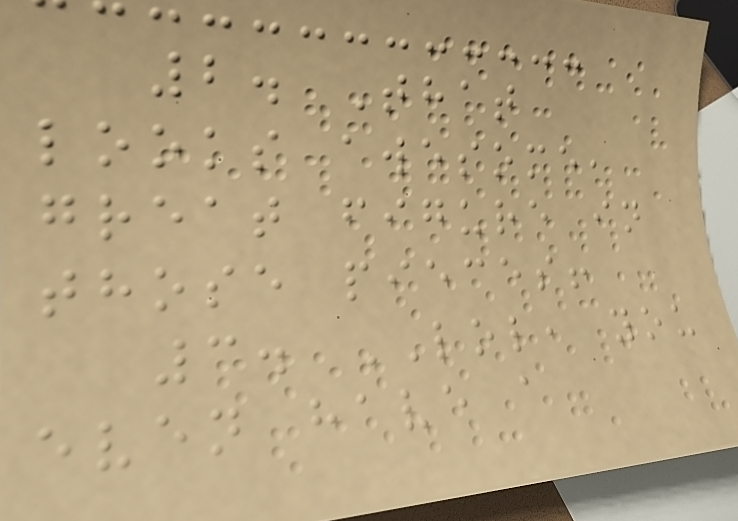2. That
looks awesome,
great figure in
those pieces!
3. LOL, you
even have a
